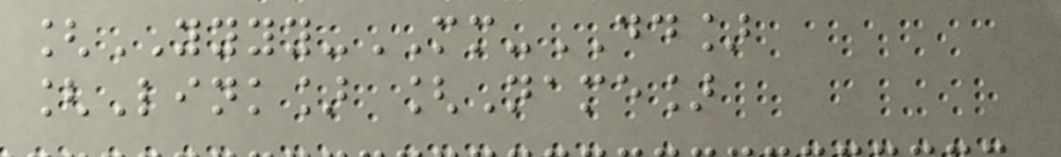[YYYY-MM-DD]
[Link] [Name]
